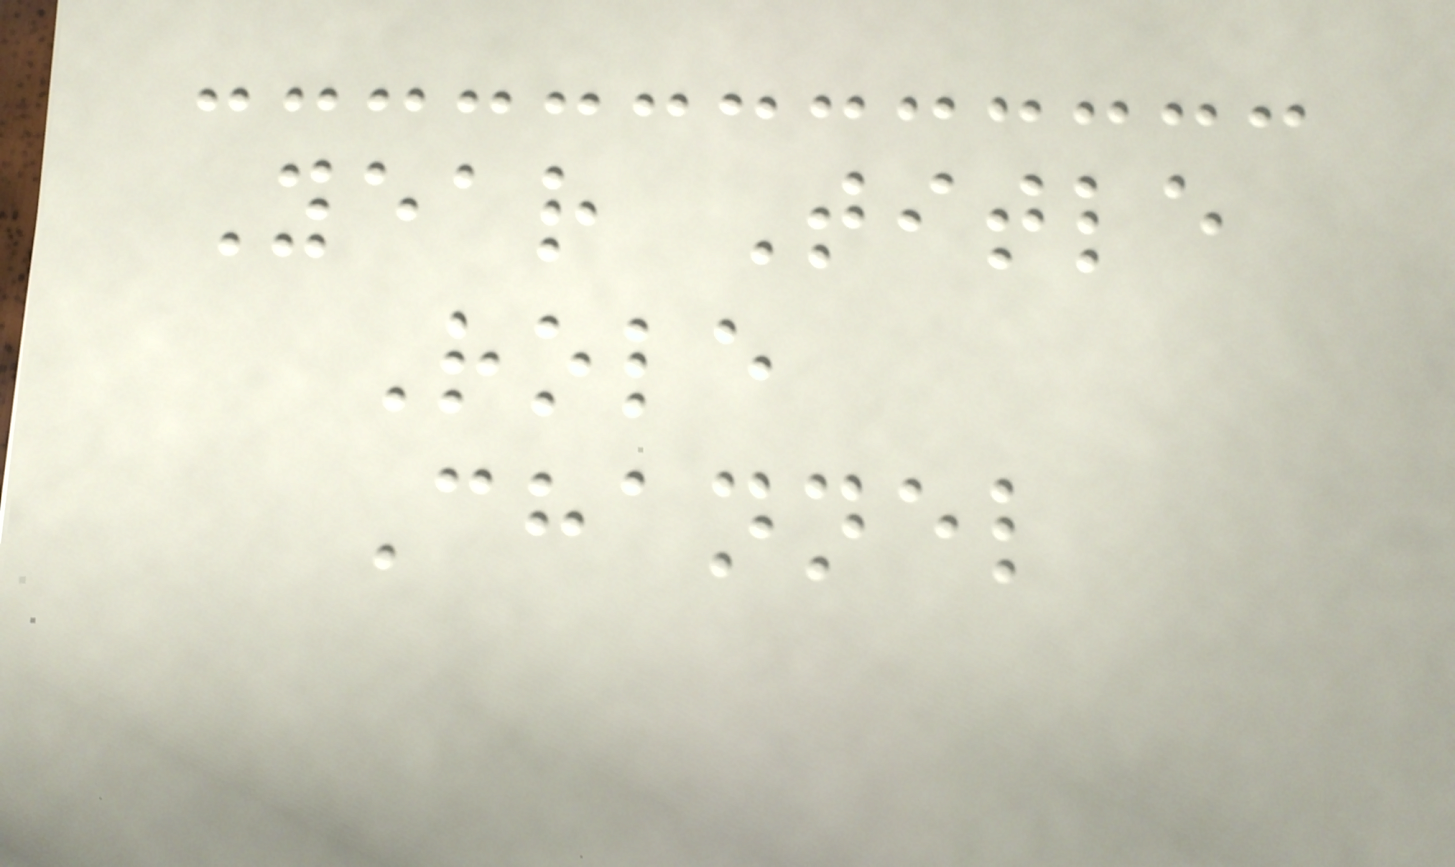Year Title
Role
Channel
